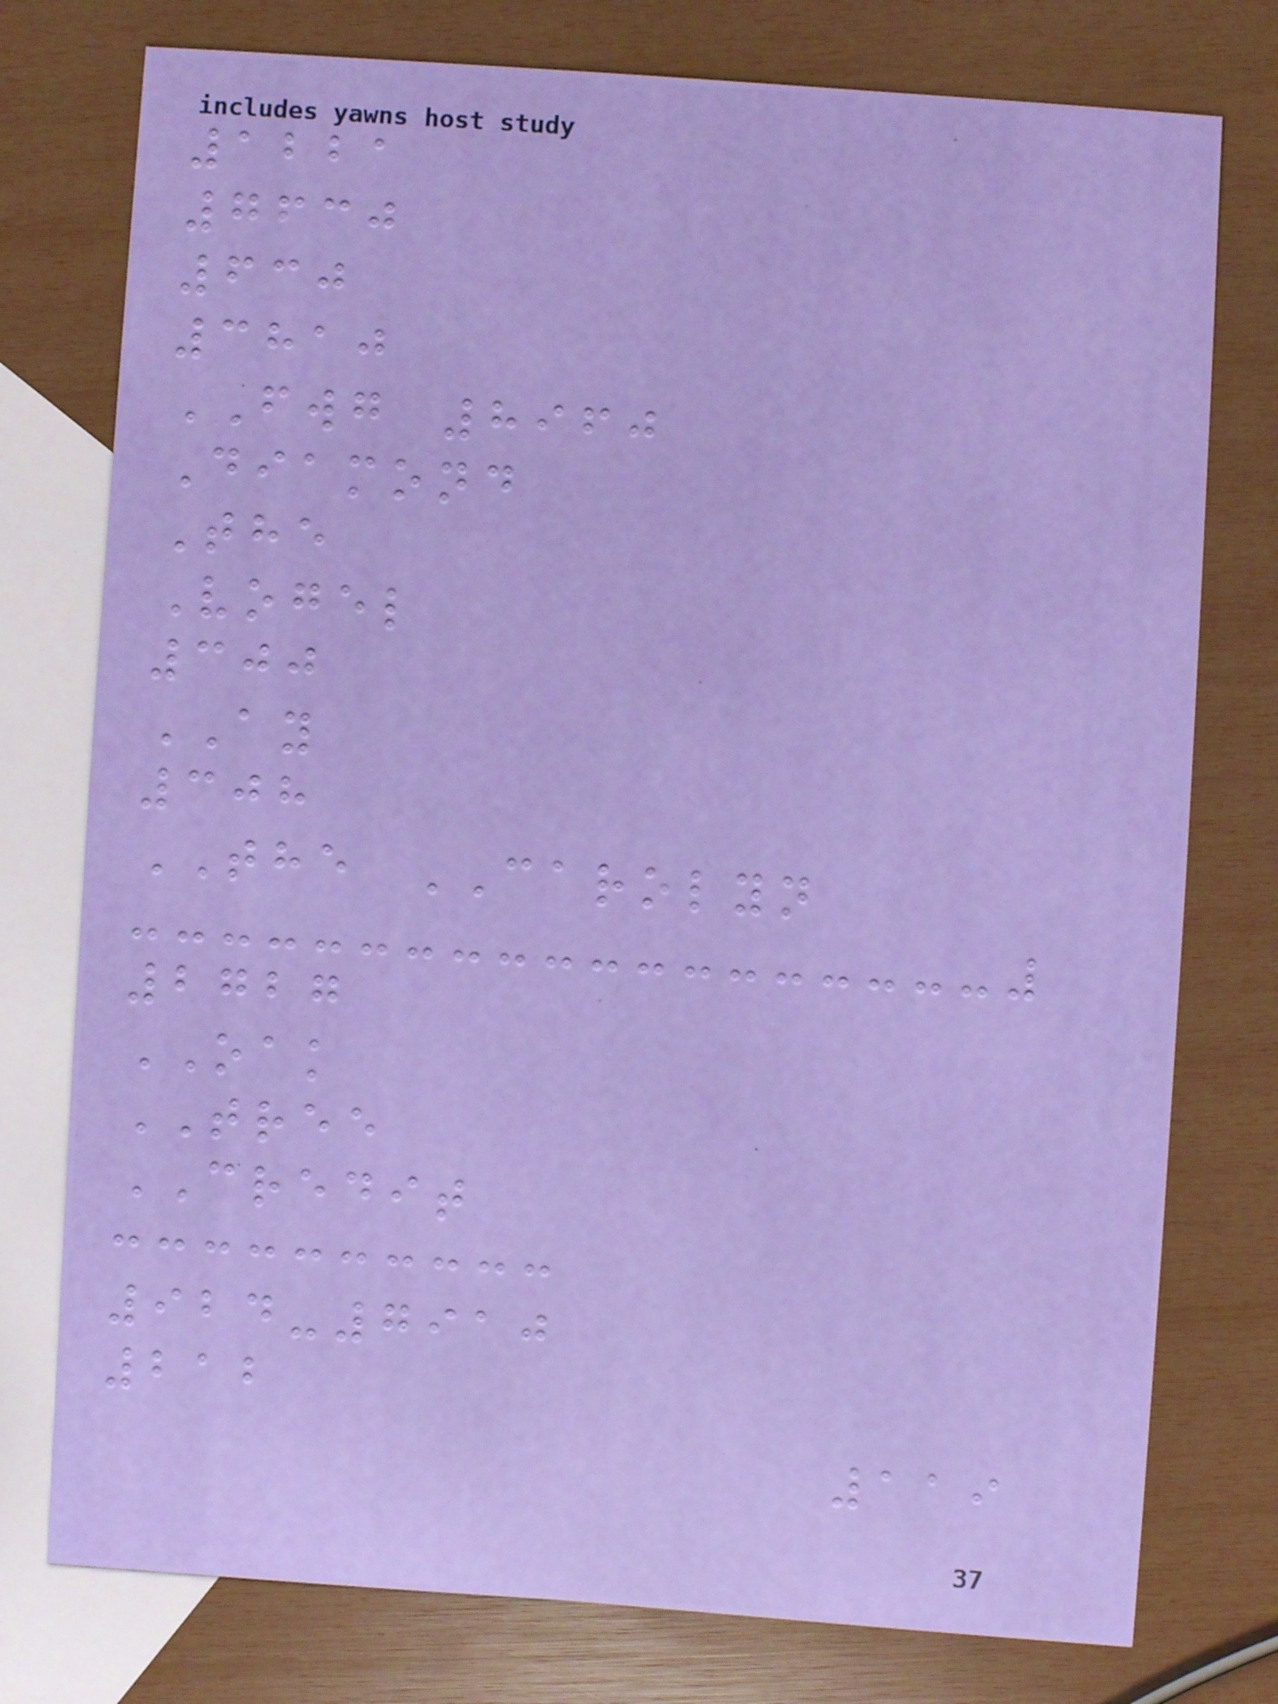1221
7630
630
3810
FWG 8960
Diamond
The
Vogel
300
AY
308
THE CAROLYN
2727
OAK
TREE
CREDIT
924-7910
212
119
